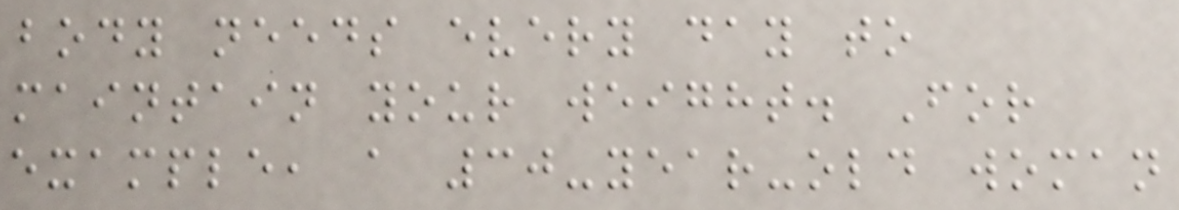body needs every day to
maintain your weight. For
example, a 30-year-old woman
